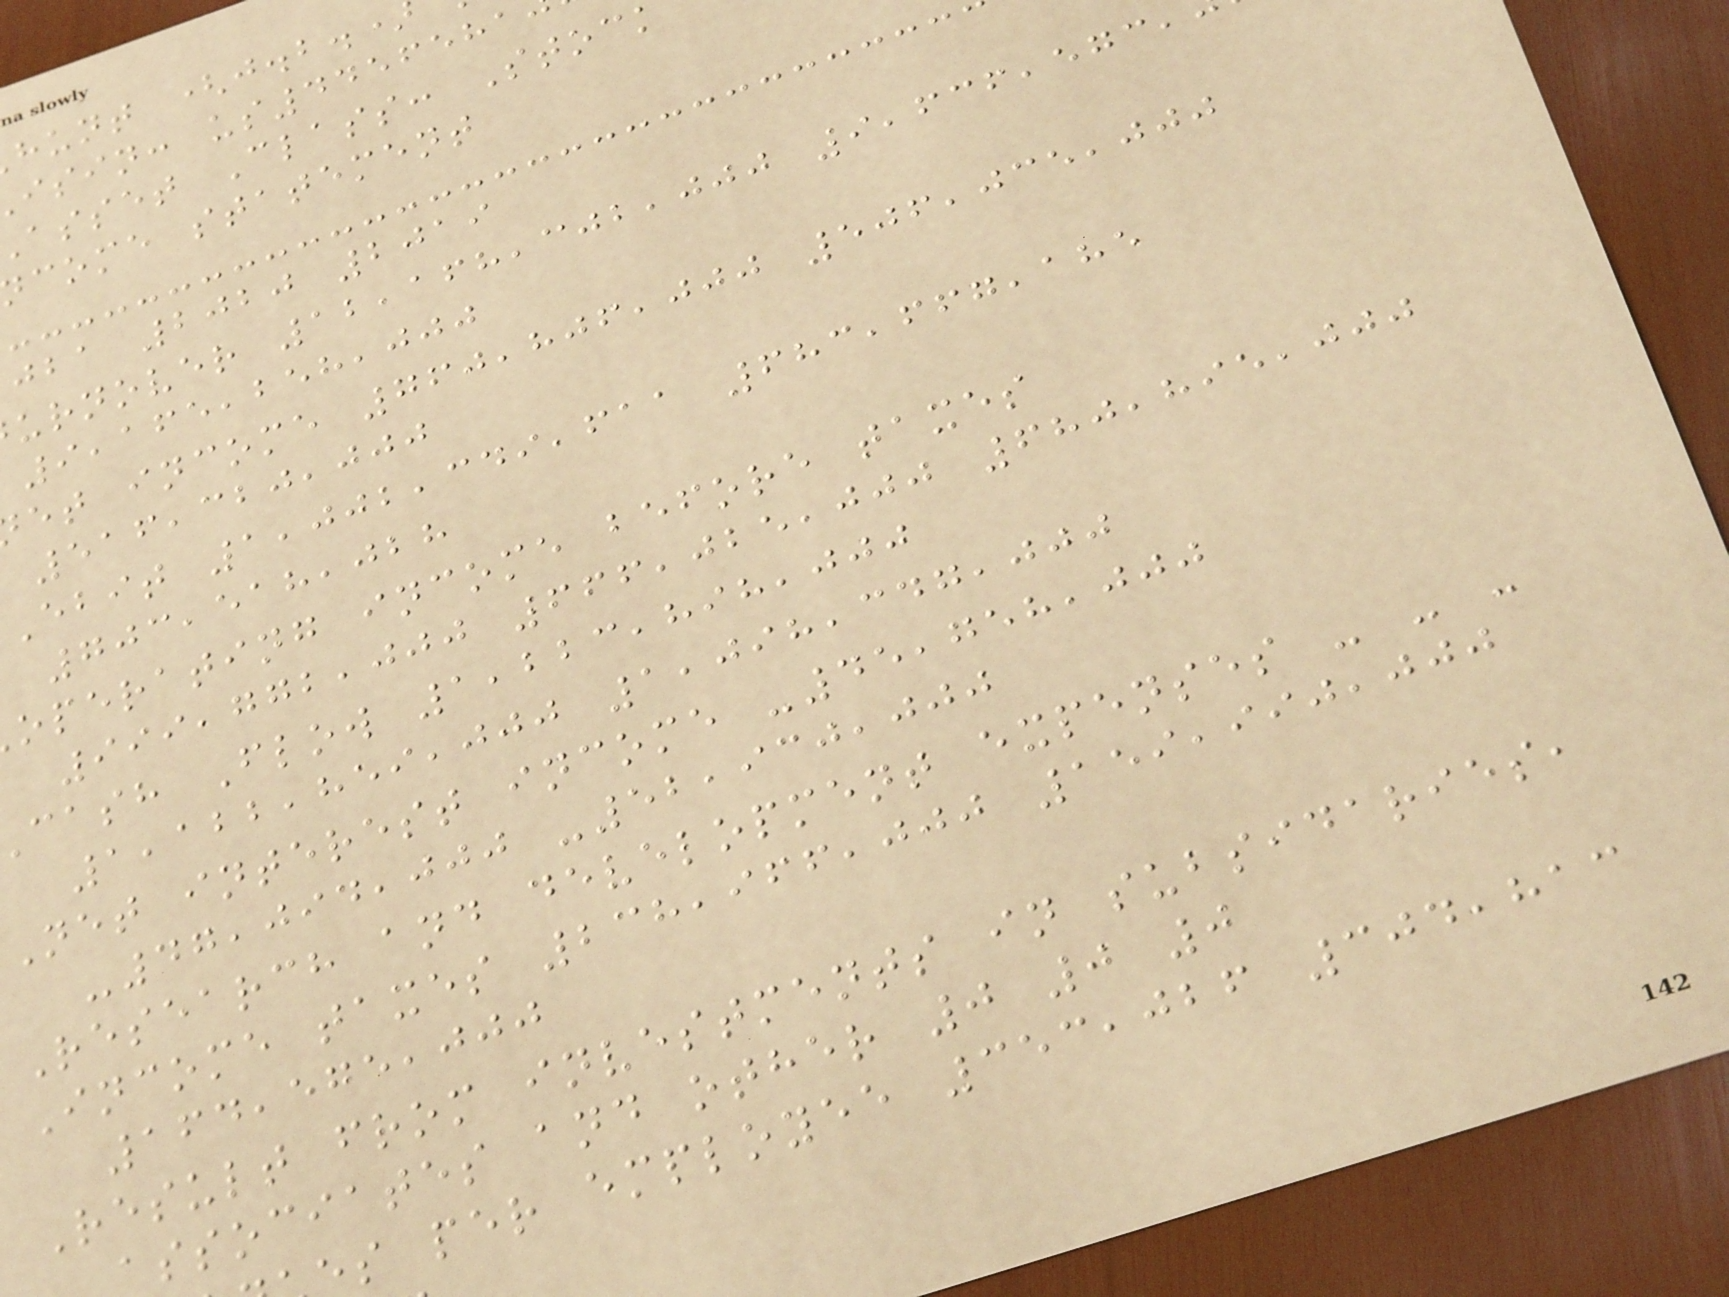asset Class: Stoc
come statement
jba 2020 2019
urnover 12,168,302,000 9,636,573,
9,165,258,000
et income 760,806,000 506,035,000
516,320,000
ebit 1,002,349,611 683,667,185
703,518,028
operating income before taxes
999,772,000 666,025,000 680,895,000
cash Flow 1,223,898,000
1,122,859,000 1,098,347,000
Net interest income -45,758,000
-47,094,000 -52,930,000
Research and development expenses - - -
Income taxes 238,966,000 159,990,000
164,575,000
Result from investments in subsidaries,
associates and other 0 0 0
s per employee 353,026 304,813
